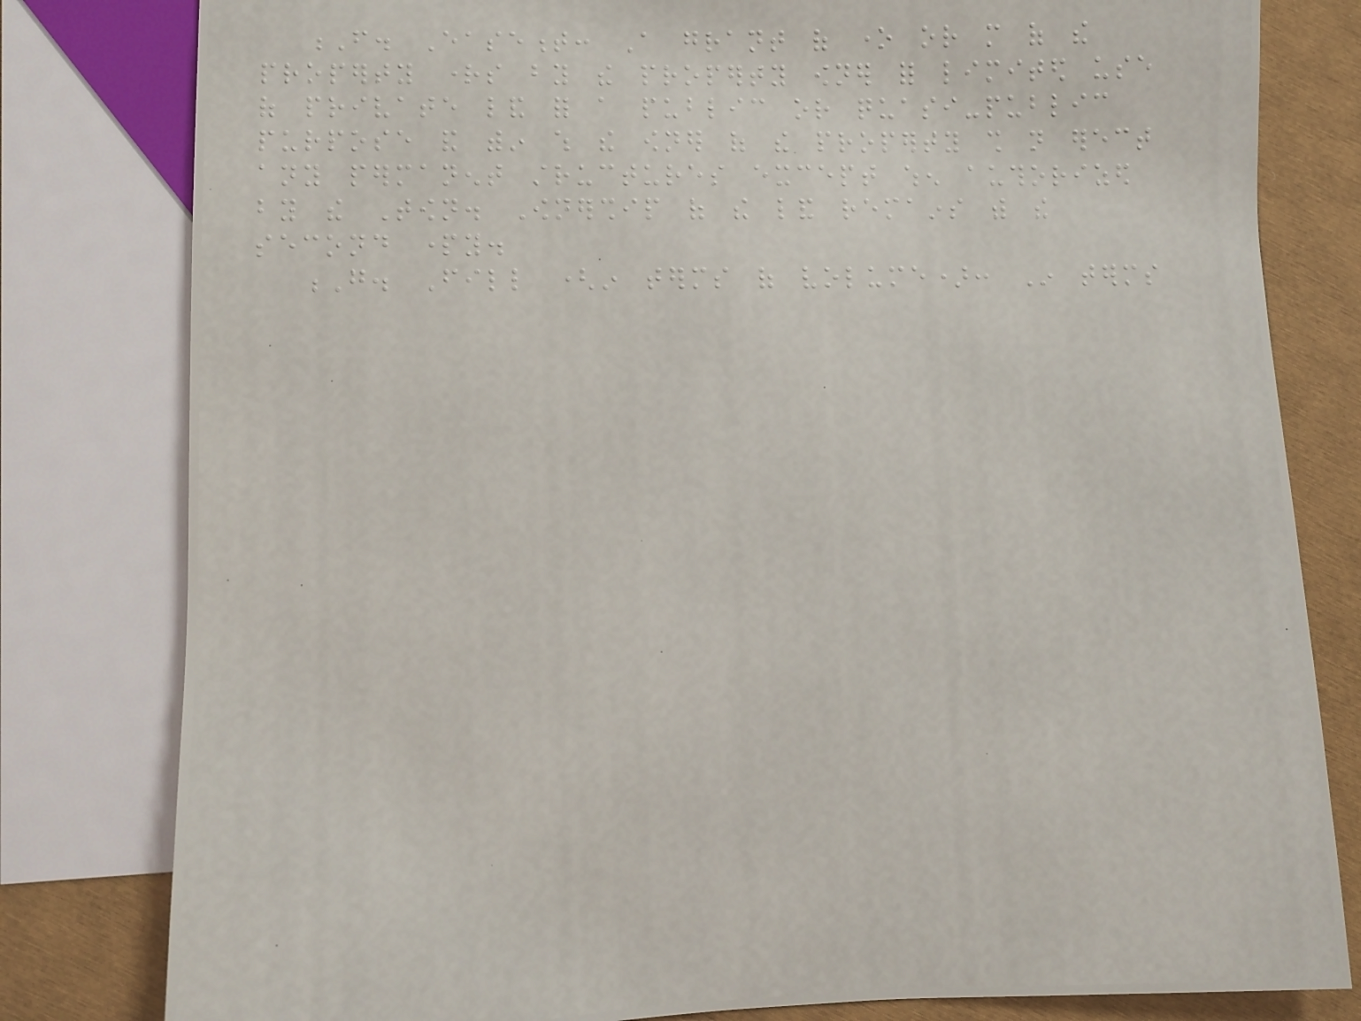F. Easement: A grant of one or more of the
property rights by the property owner for limited use
of private land for a public or quasi-public
purpose and within which the owner of the property shall not erect
any permanent structures except when authorized
by the Town. Ownership of the land remains with the
second party.
G. Fill (in terms of volume): In terms
